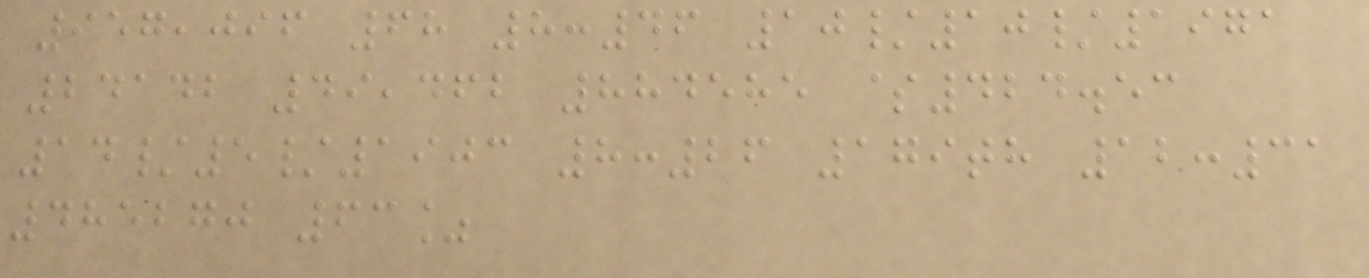957,096 68 8:46 10/10/1971
24142 49,462 884585 $424.53
14/5/1903 8:26 179th 12:31
485270 63%
